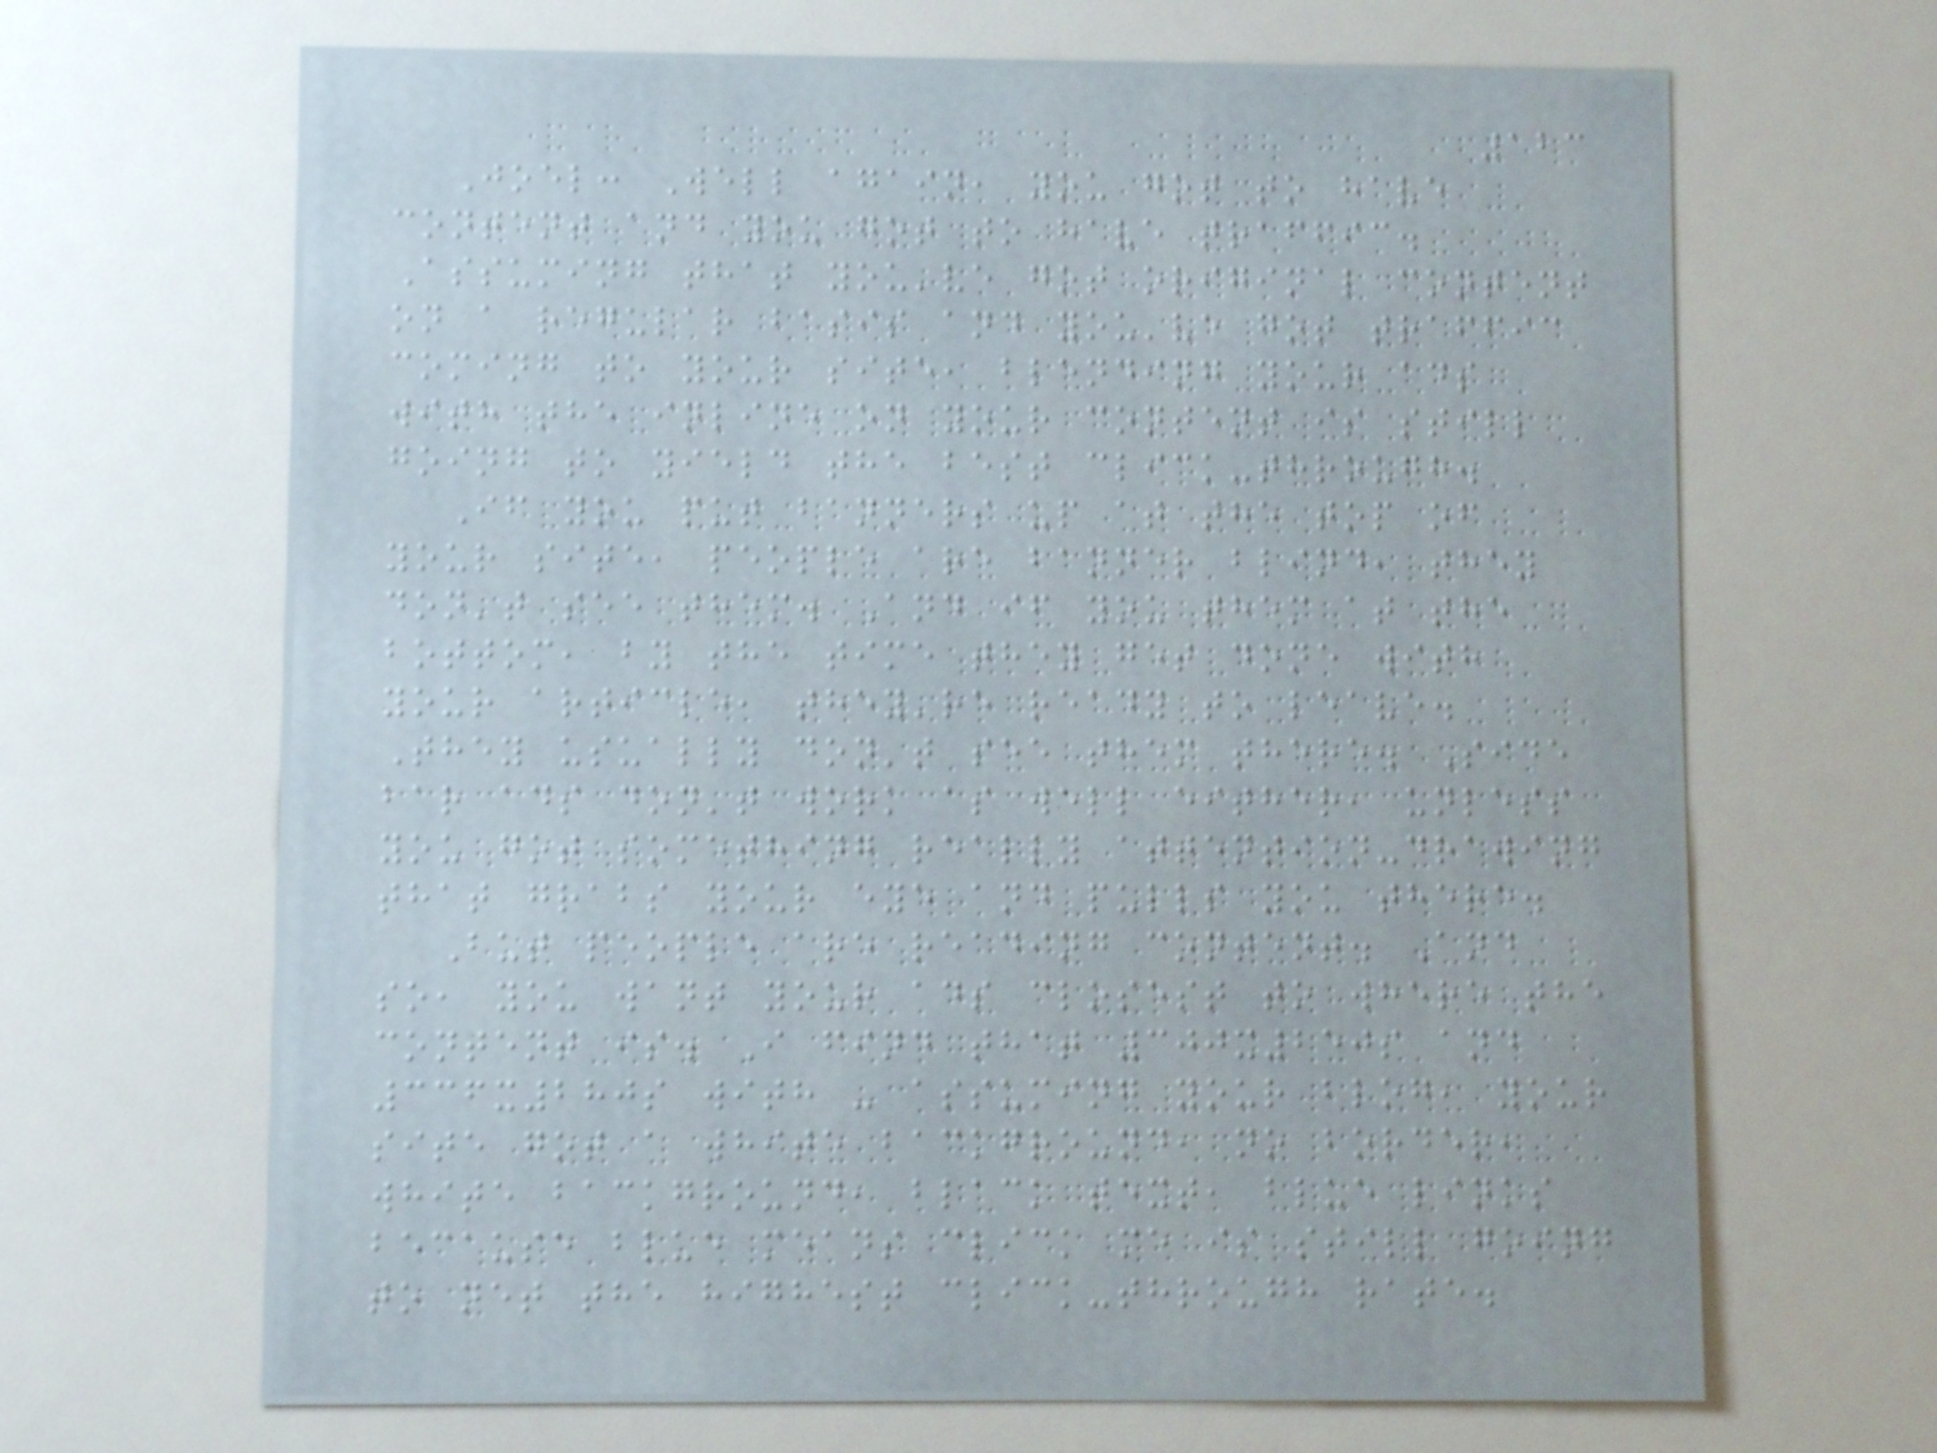123
Joel: Well again, you got to have
content and you got to have traffic.
Assuming that you've got original content
on a regular basis and you've got traffic
coming to your site, blending your ads
with the inline on your content is still
going to yield the best click-through.
If you put banners up at the top of
your site, people are banner blind, they
don't see them. And if you them at the
bottom, by the time they get done with
your article, they're ready to leave.
They usually don't see them there. Side
bar ads don't work as well either, unless
you got something really attention-drawing
that grabs your eye and pulls you there.
But people are reading content. And
so, you want your ads closest to where the
content is. I find that 300x250s and
336x280s with - assuming your blog, your
site got a white background, no border,
white background, black text, blue links
because blue means click me is still going
to net the highest click-through rate.
